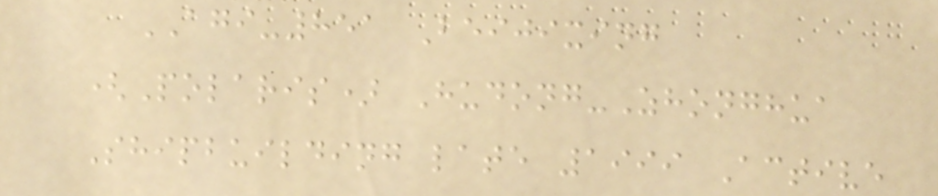AGI-851 Beijixing
(Polaris) Hudong-Zhonghua
Shipbuilding late 1999 Active
